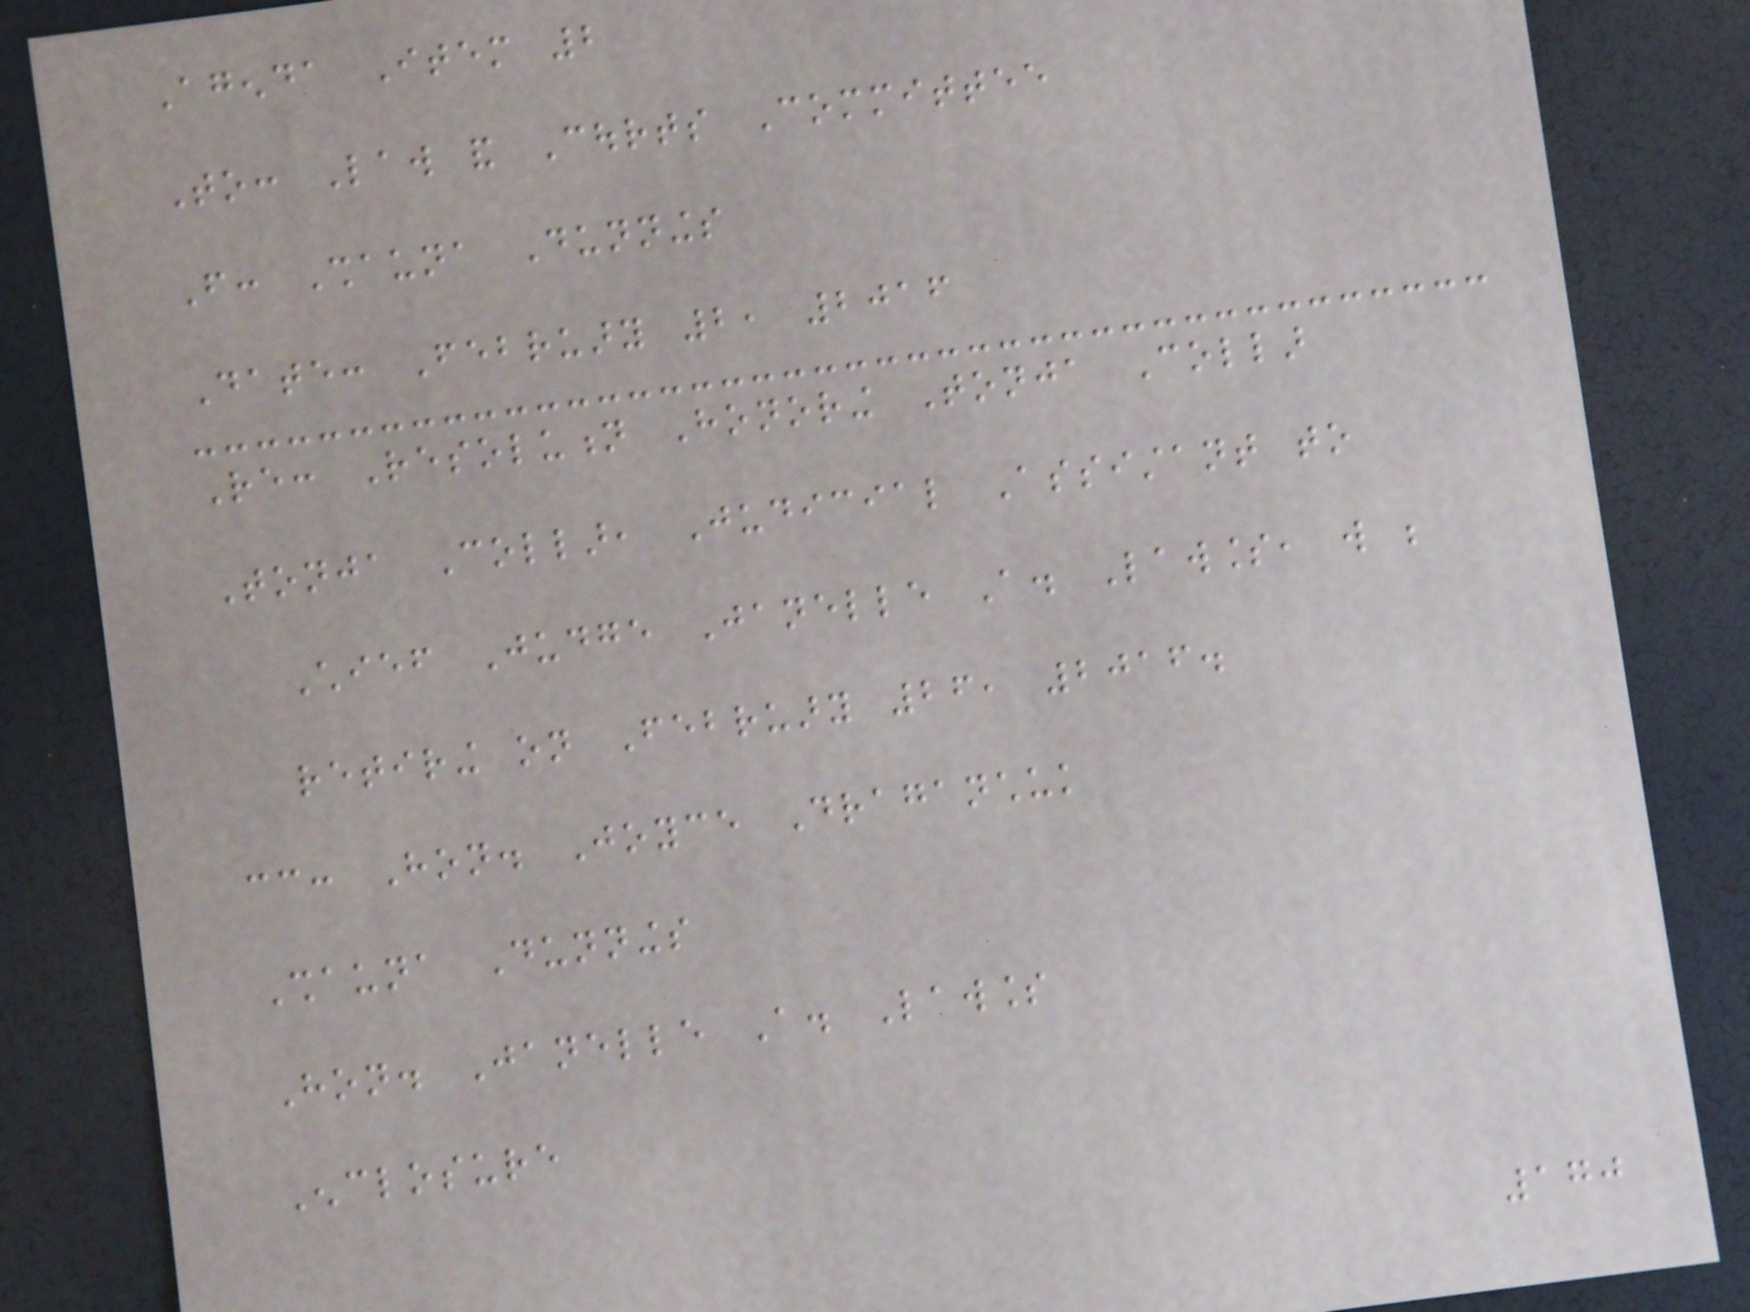Agenda Item 2
To: Law and Courts Committee
From: Shauna Dunnings
Date: February 2, 2016
Re: Resolution Honoring Tonja Collar
Tonja Collar, Judicial Assistant to
Chief Judge Janelle A. Lawless, will be
retiring on February 26, 2016.
cc: Hon. Joyce Draganchuk
Shauna Dunnings
Hon. Janelle A. Lawless
Enclosure
170
